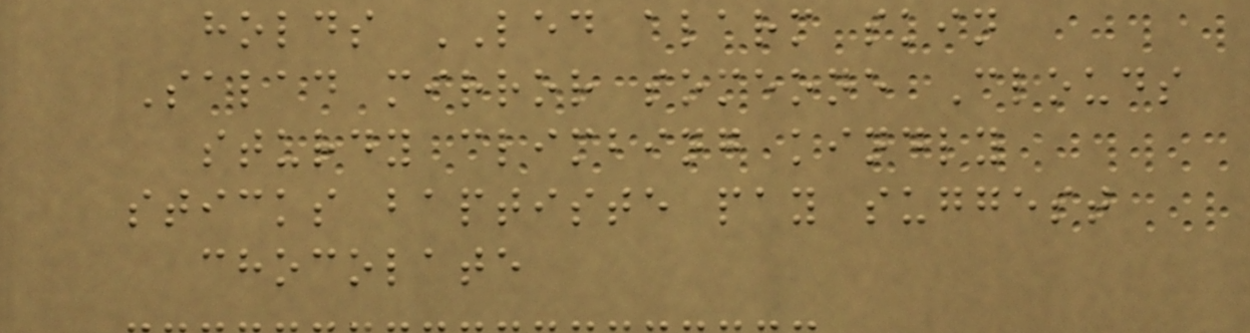holds LED alarm skin
Salad mirror someone Clouds
sturdy climbing kindly
sticks baptiste pay suggest
chocolate
